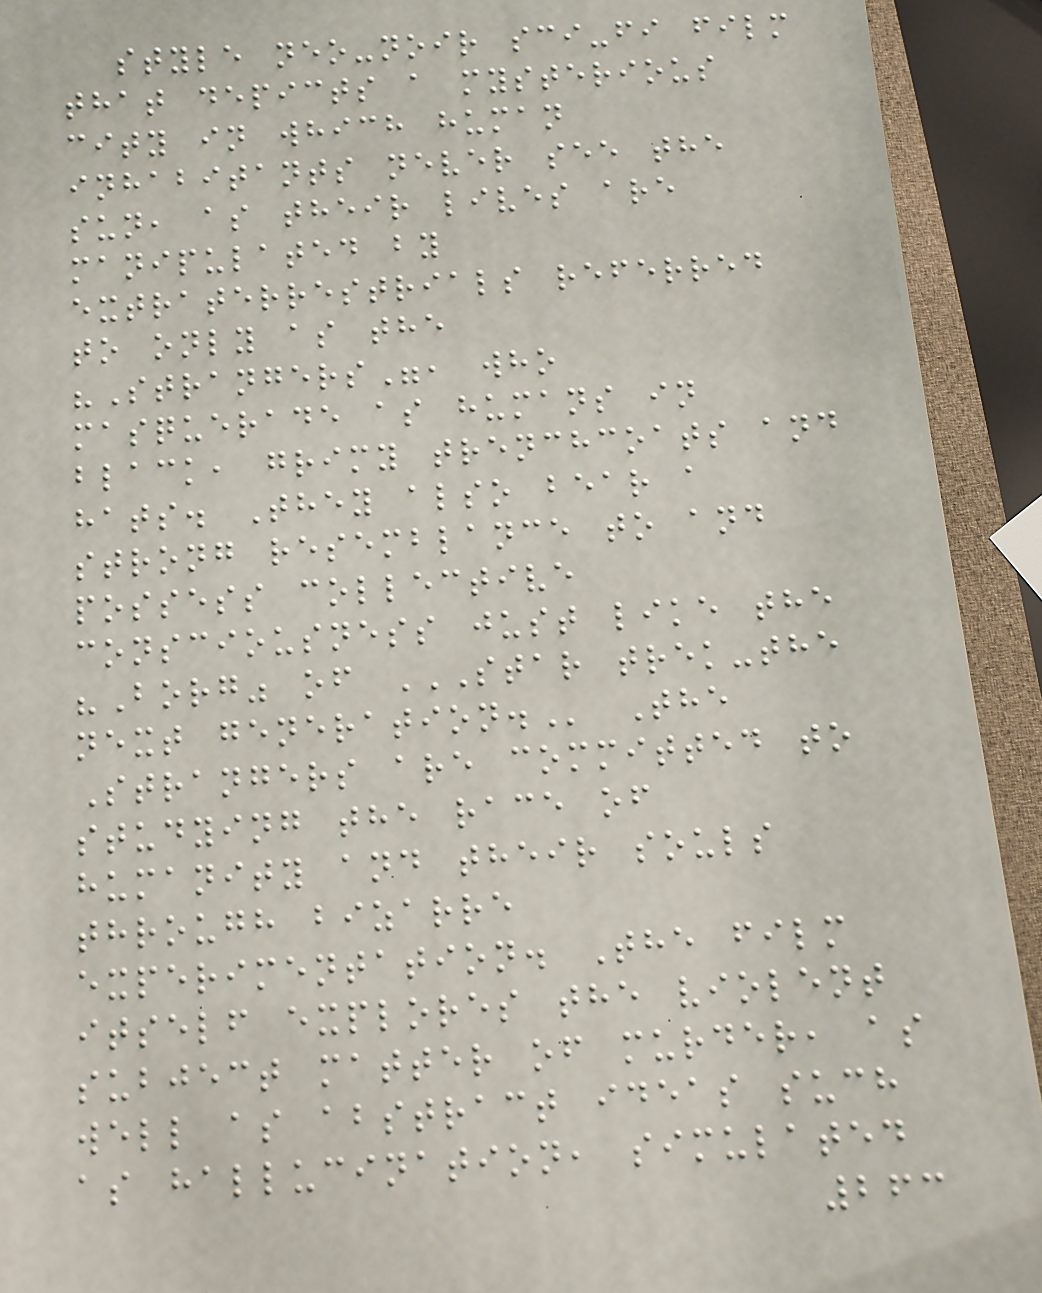style neo-noir sci-fi film
that depicts a mysterious
city in which human
inhabitants never see the
sun, as their lives are
manipulated by
extraterrestrials referred
to only as the
"Strangers", who
masquerade as humans in
black, grimy trenchcoats and
hats. They also bear a
strong resemblance to and
possess collective
consciousness just like the
"Borg" of STAR TREK-THE
NEXT GENERATION. The
Strangers are committed to
studying the race of
humanity and their souls
through bizarre
experimentation. The film
itself explores the violent
subject matter of murder, as
well as abstract ideas such
as hallucination, simulated
263
